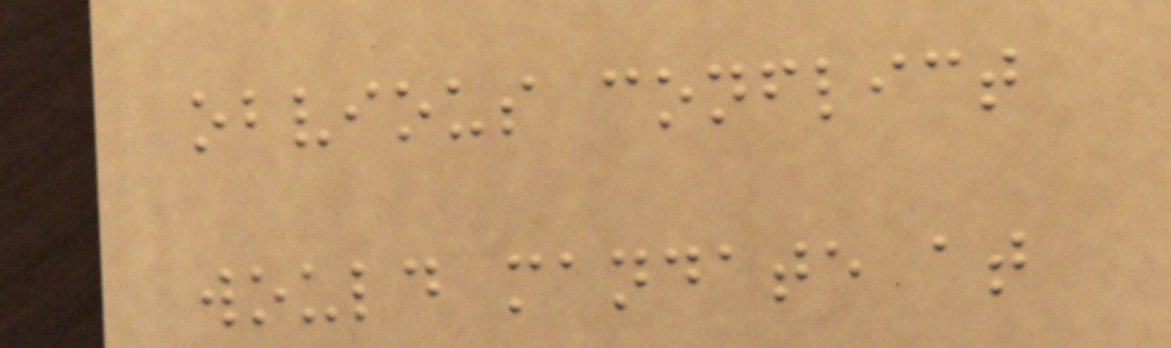obvious conflict
would mandate at
